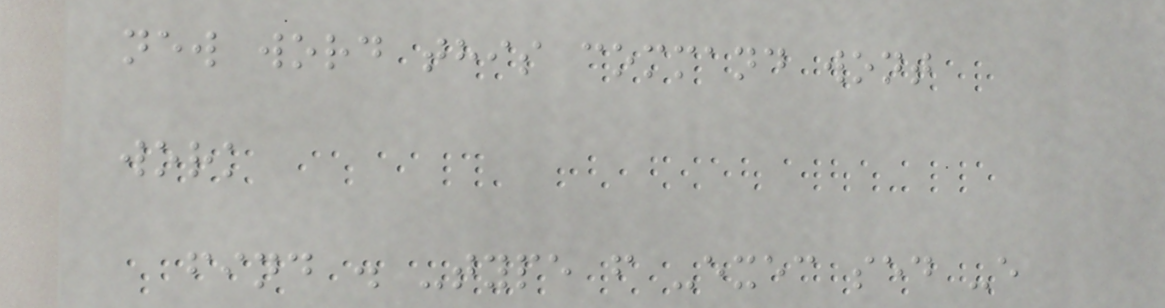new word this command wont
work
find . -type f -exec sed -e
